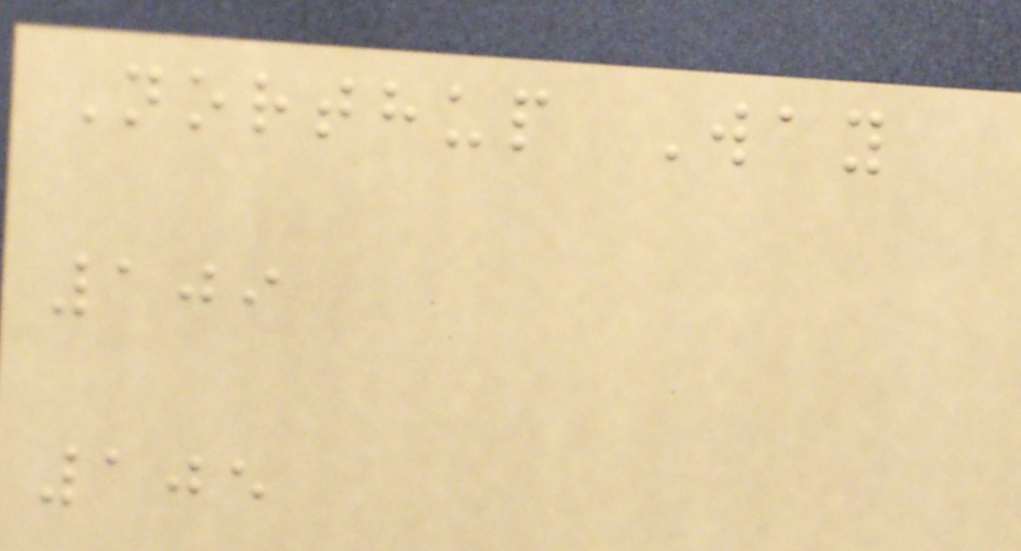Northup Way
109
105
